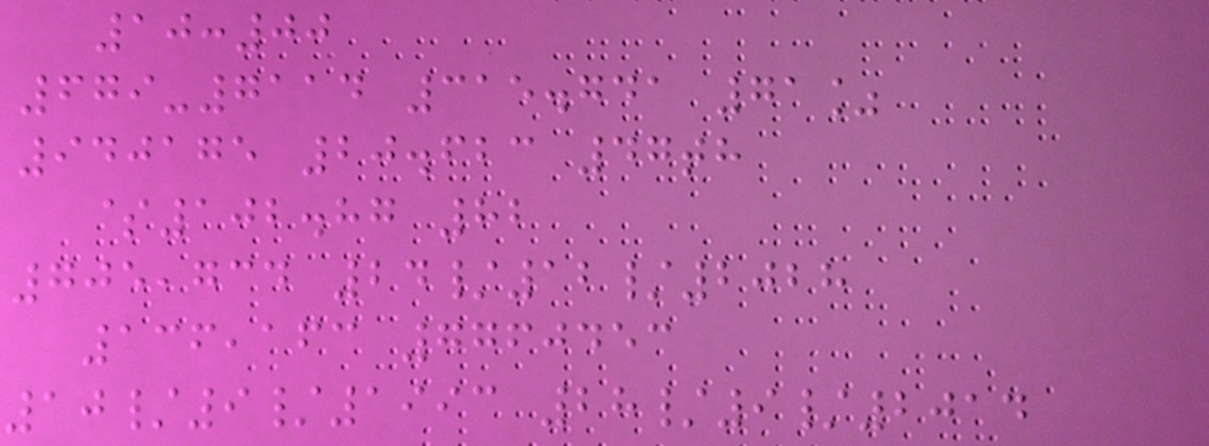10:00
679-7114 315.741 71%
940175 20.623 47th
$102.87 82
705,734 24/12/2028
136,163 7760453
10/9/1993 28/9/2014
